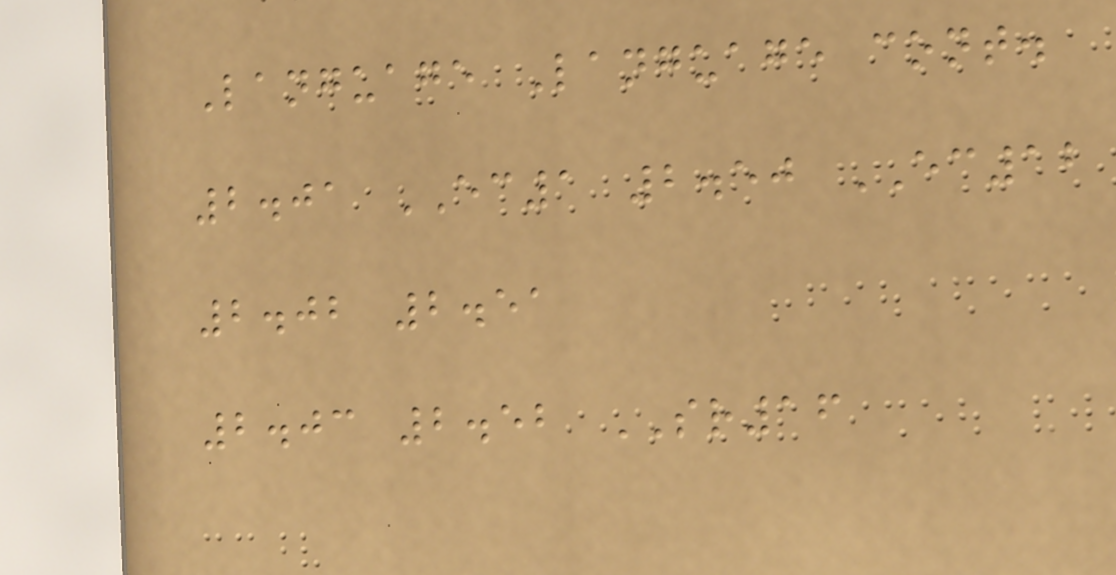Language Language cont.
2.01 EC1 2.50 EC12
2.02 2.51
2.03 2.52 SR16
